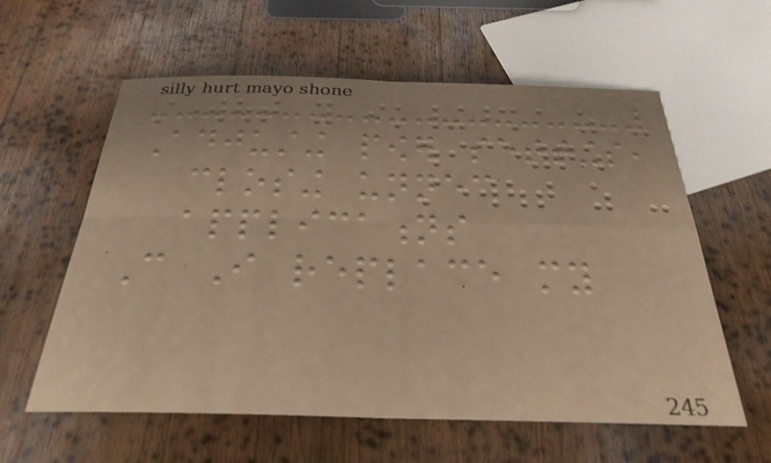Adjusting power settings,
closing unnecessary
applications
Can I replace my
